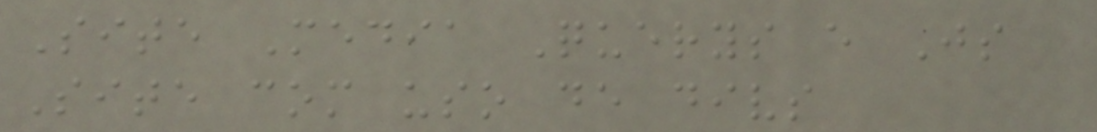Site Media Querys e Js
Site com uso de divs
